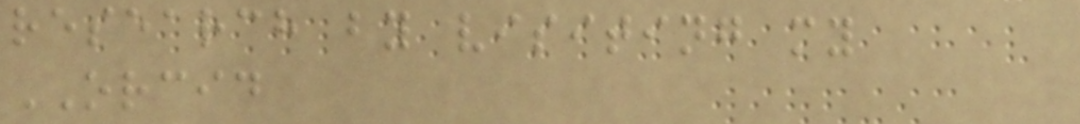research by visiting my
ORCID
